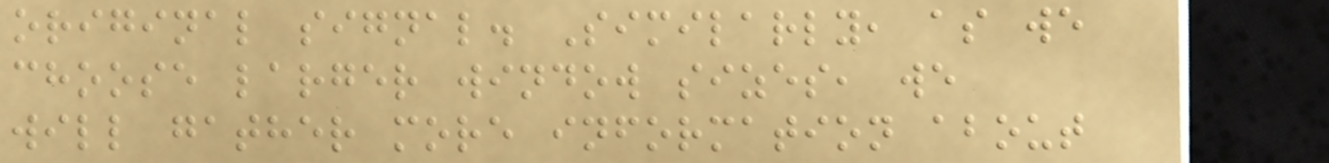original signal. Similarly, as we
choose larger window sizes, we
will gather more information about
